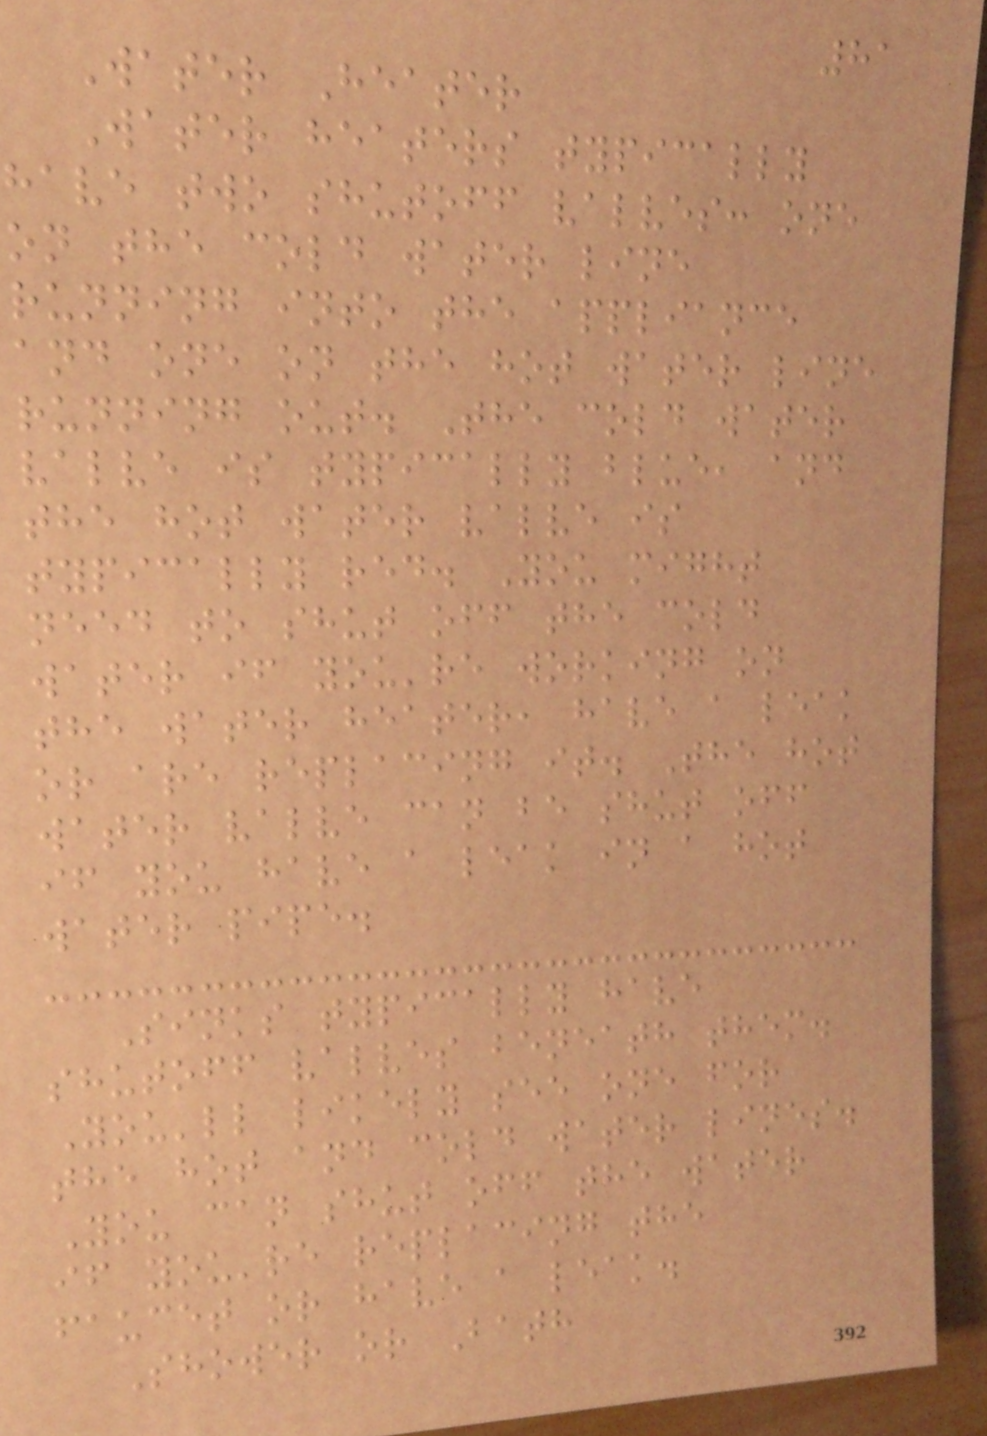81
Water Heater
Water heaters typically
have two shutoff valves: one
on the cold water line
running into the appliance
and one on the hot water line
running out. The cold water
valve is typically blue, and
the hot water valve is
typically red. You might
need to shut off the cold
water if you're working on
the water heater, have a leak
or are replacing it. The hot
water valve can be shut off
if you have a leak in a hot
water pipe.
Sinks typically have
shutoff valves beneath them.
You'll likely see one for
the hot and cold water lines.
You can shut off the water
if you're replacing the
faucet or have a leak.
Shower or Bath
